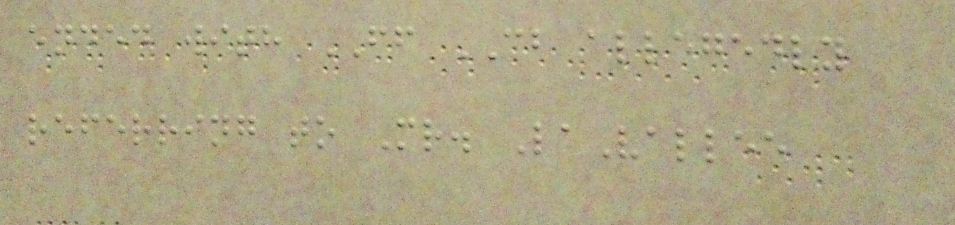ended with FF CB allegedly
referring to Mr. LaVallee
